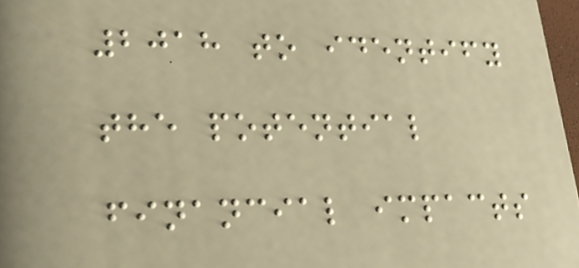2018 to identify
the potential
financial impacts
